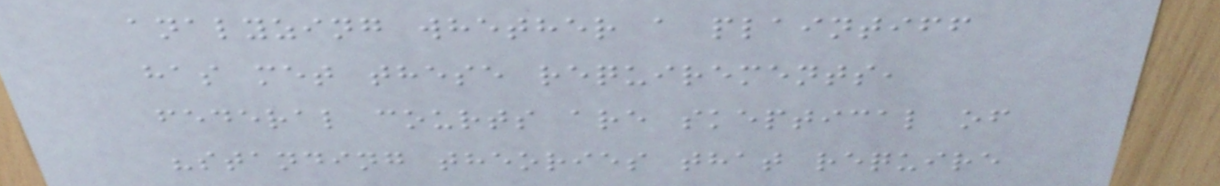analyzing whether a plaintiff
has met these requirements,
federal courts are skeptical of
"standing theories that require
